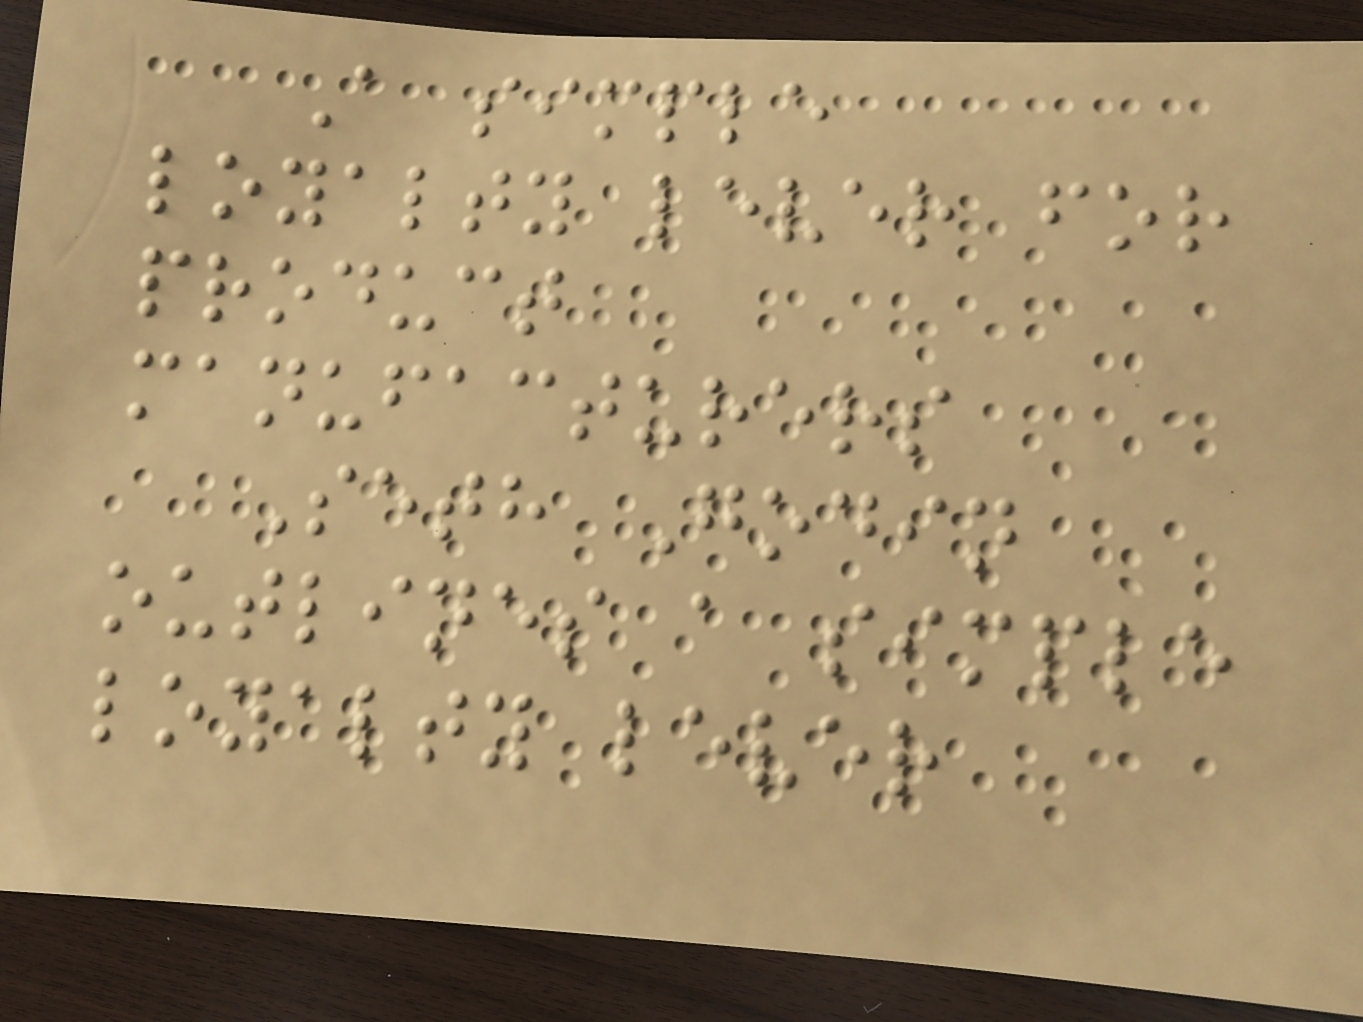A simple
loyalty lever for
product
manufacturers
Seth Godin
outlines a simple
loyalty lever
